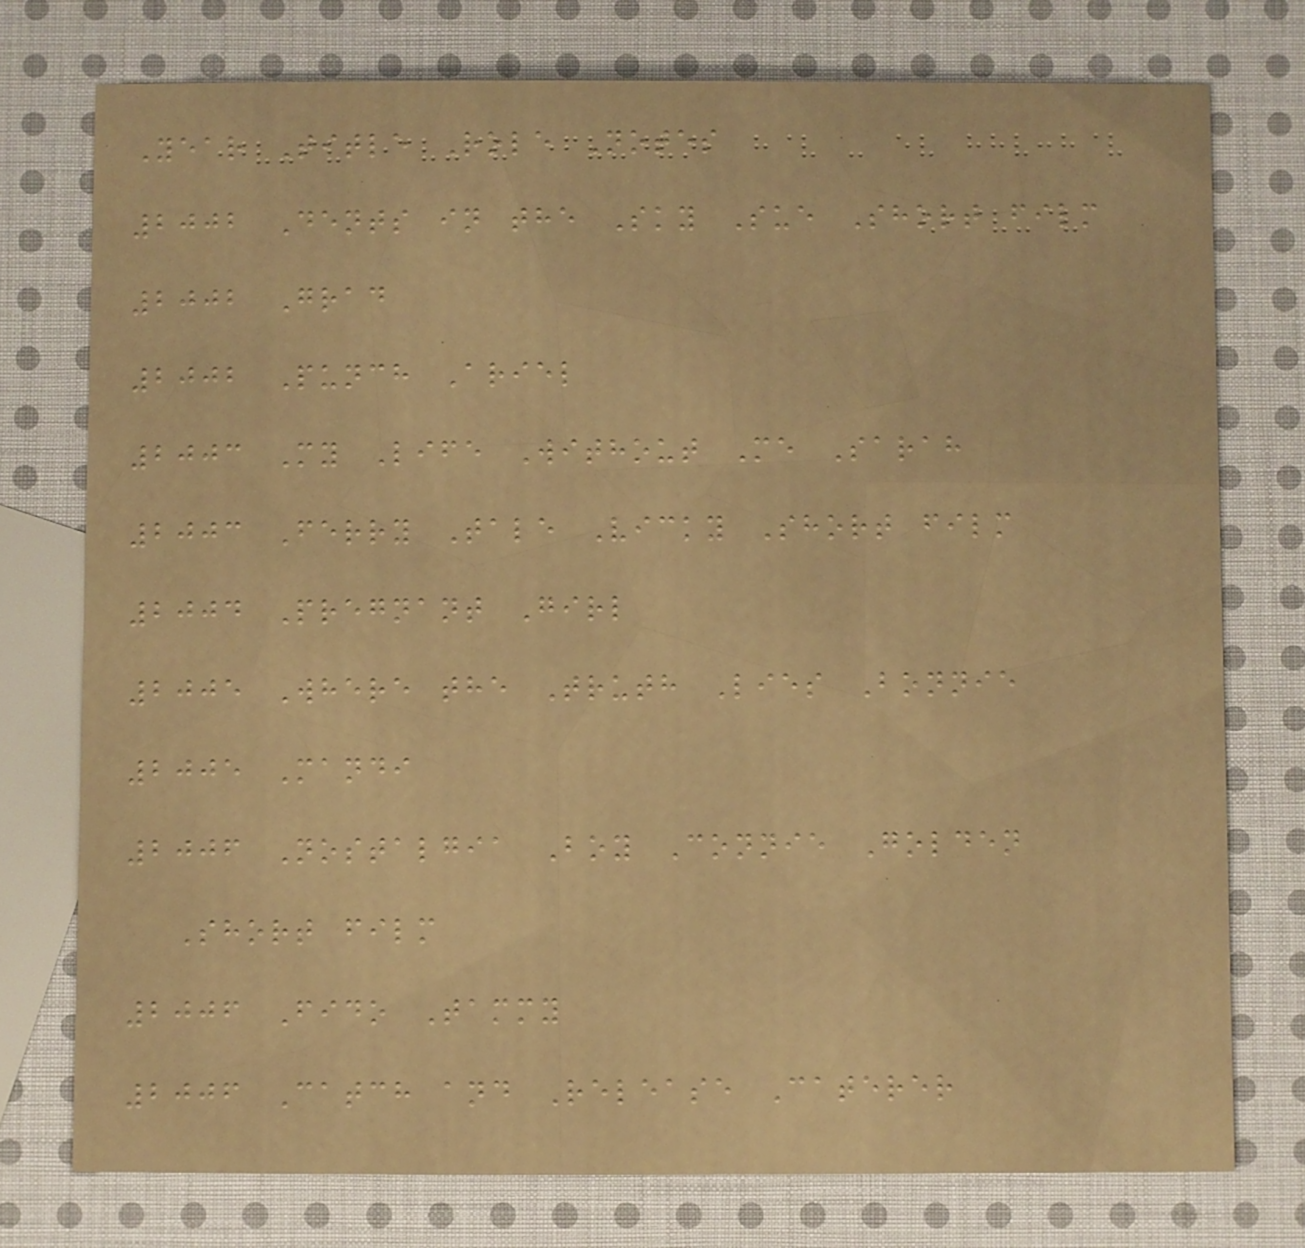Year Title Role Notes
2002 Dents in the Sky Sue Short film
2002 Grad
2002 Punch Ariel
2003 My Life Without Me Sarah
2003 Ferry Tale Vicky Short film
2004 Pregnant Girl
2005 Where the Truth Lies Bonnie
2005 Mandi
2006 Nostalgia Boy Connie Golden
Short film
2006 Fido Tammy
2006 Catch and Release Caterer
